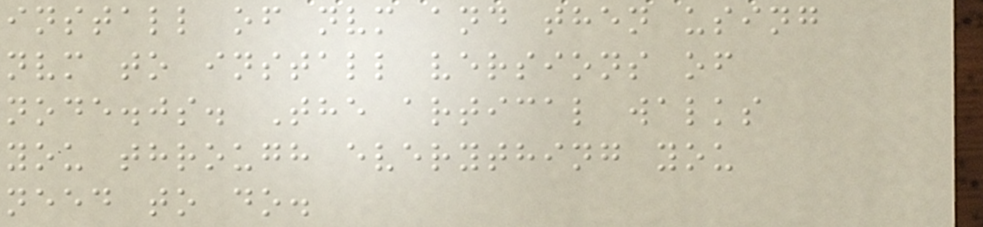install of nvm and then using
nvm to install versions of
node.js. The artical walks
you through everything you
need to do.
